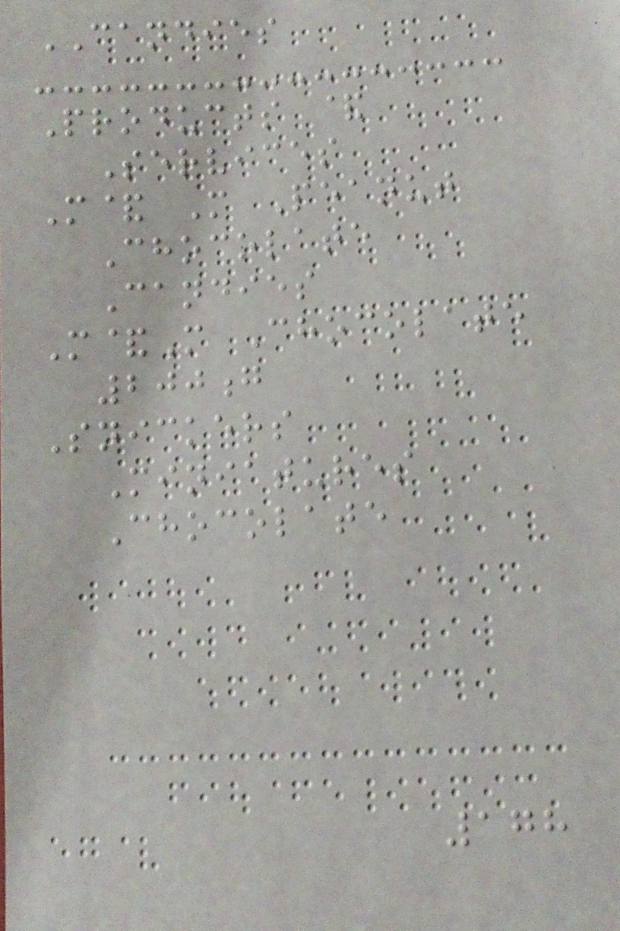CANDIES
Products &
Services
M& M Peanut
Chocolate
Candies
M&M Chocolate
200g
Snickers
Miniatures
Chocolate
178
